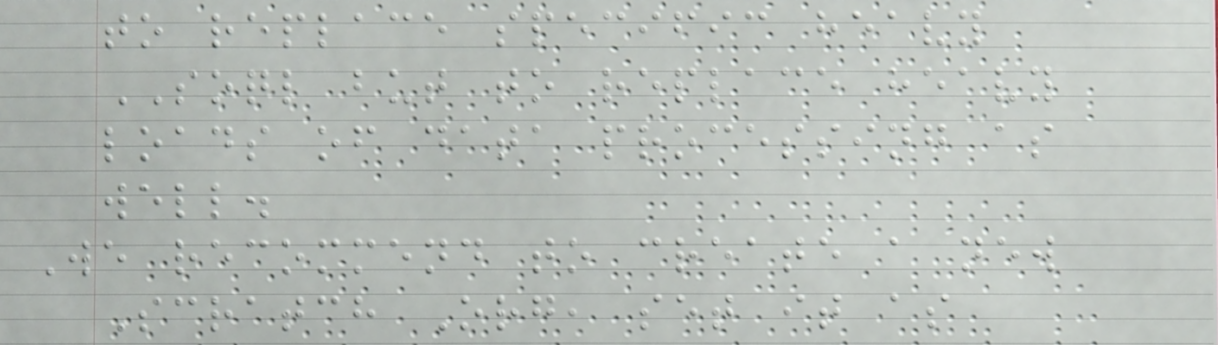to replace specific heavy
SOQL but to replace heavy
loads of data processing as
well.
We recommend to create a new
Scratch Org, set it as
